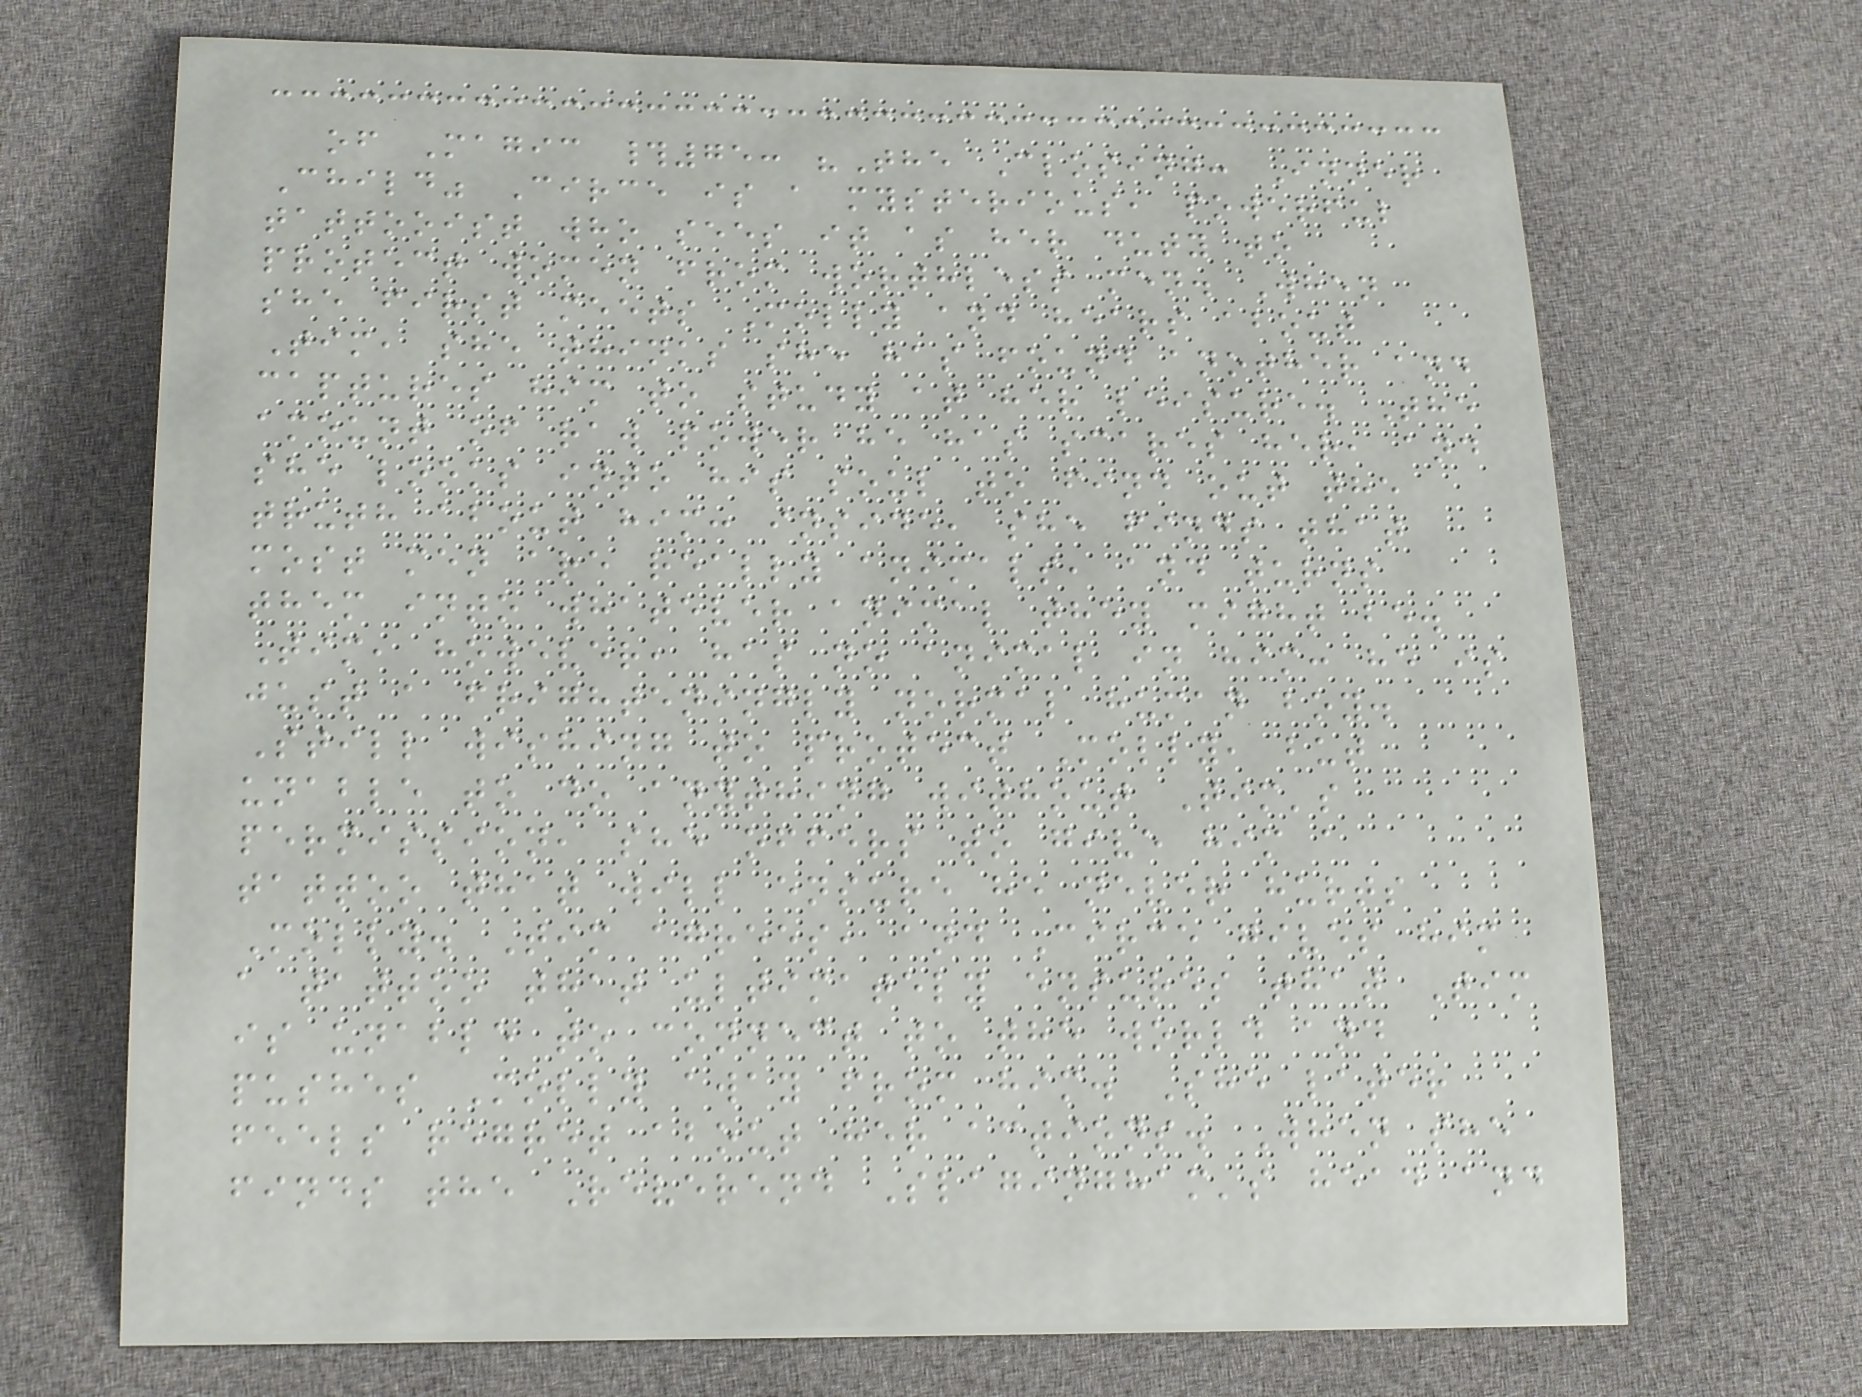of Magic #75: "The Closing: Inner
Child" Circe is a mysterious, powerful
tattooist who sees it as her duty to
protect women from worthless men. When
she first meets Molly and hears about
Tim, she thinks she has found another and
captures him to study at her leisure. The
amount of raw power he has scares her, and
she looks into his soul to find out the
truth about him: inside, she finds that
most men are really animals, and turns
them into whatever animal they might be.
Tim, however, has no animal in him: he is
just a frighteningly normal human boy.
Still wishing to protect Molly, but
unable to do anything without Tim's
permission, she offers to give him a
tattoo that will ensure he never hurts
Molly. Tim agrees, and Circe gives him
a tattoo that ultimately ensures that Tim
is unable to connect to the world and
pushes Molly away from him. She later
feels regret about her actions. When she
finds the Reverend Slagingham's head and
